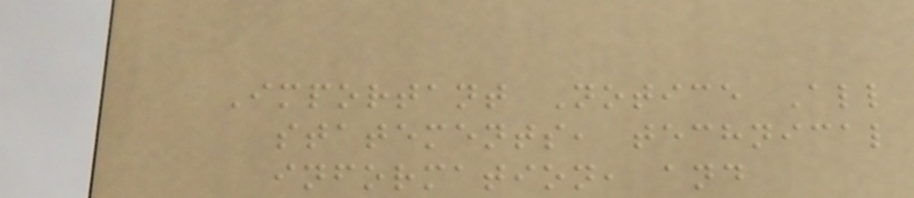Important Notice All
statements, technical
information, and
